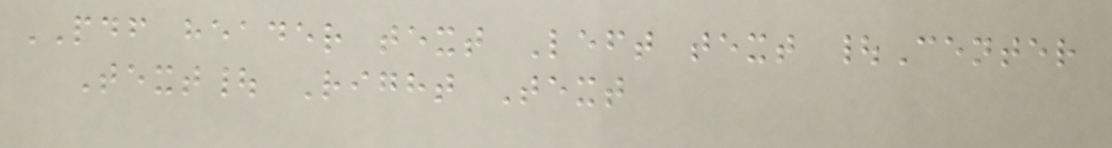PDF header text Left text |Center
Text| Right Text
